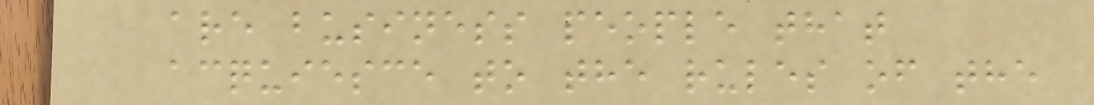are business people that
acquiesce to the rules of the
